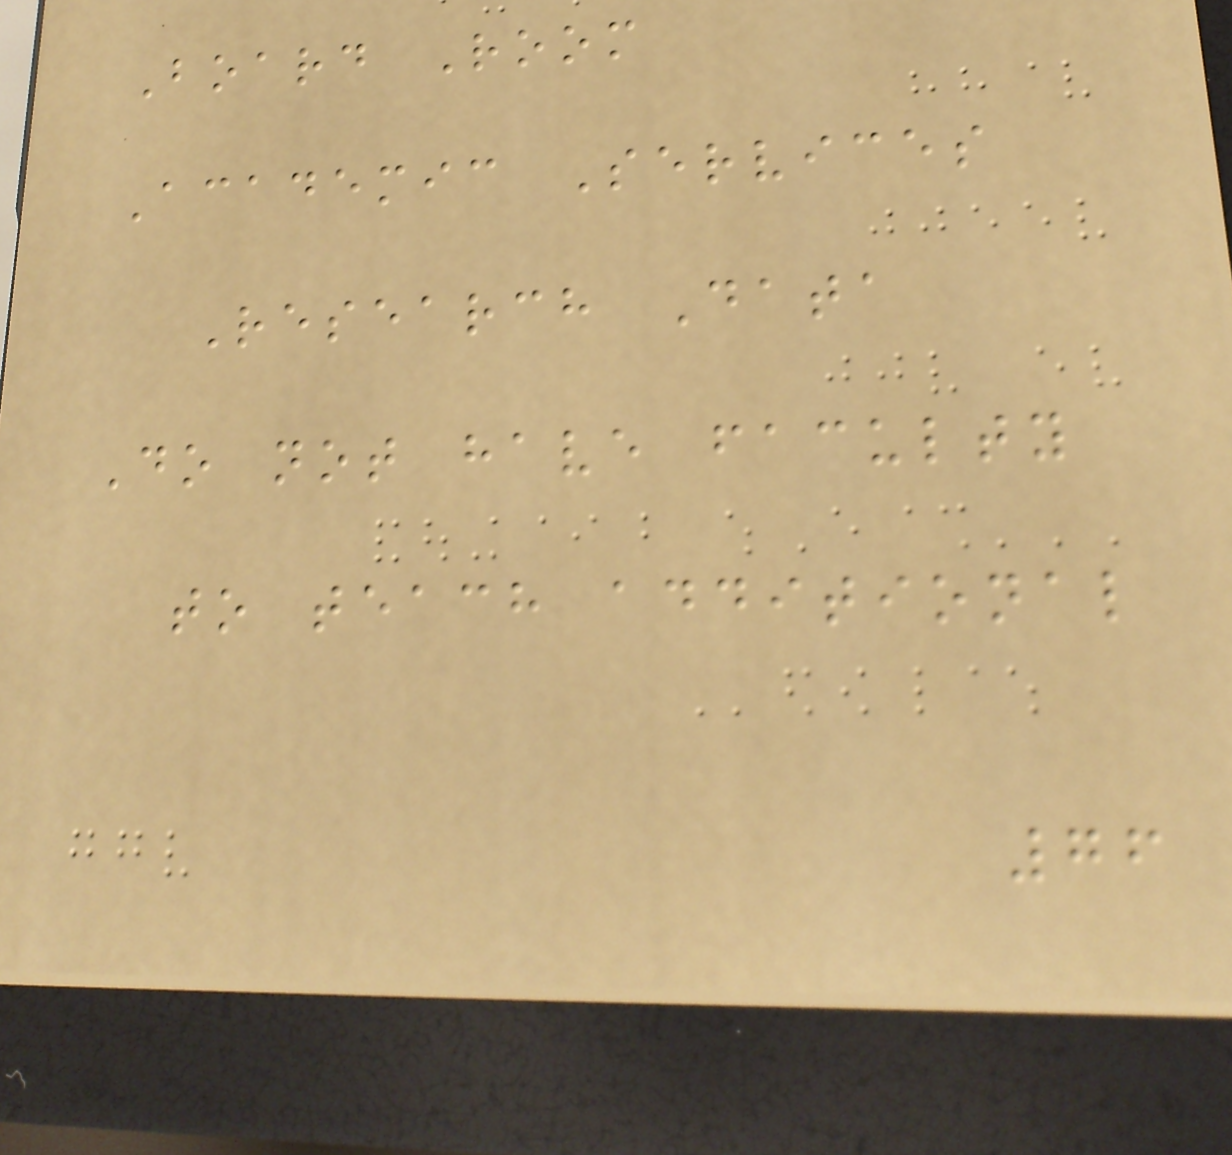Board Room
Academic Services
Research Data
Do not have faculty
to teach additional
76
